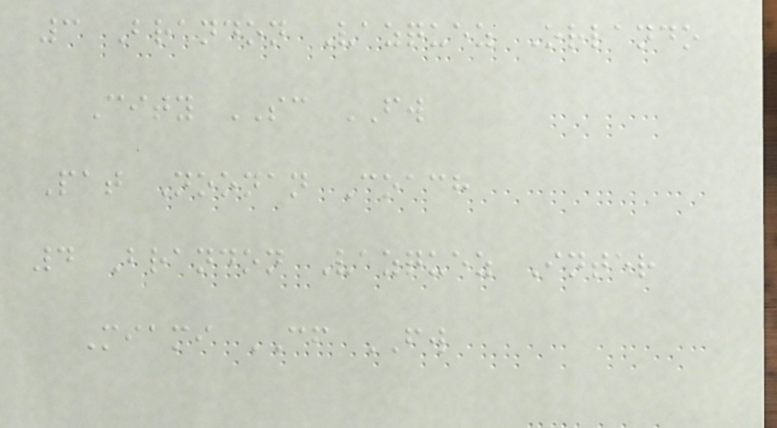3 Brandon Vazquez Orlando
City SC FW
Pat Noonan Coach
4 Brandon Vazquez Inter
Miami CF FW
